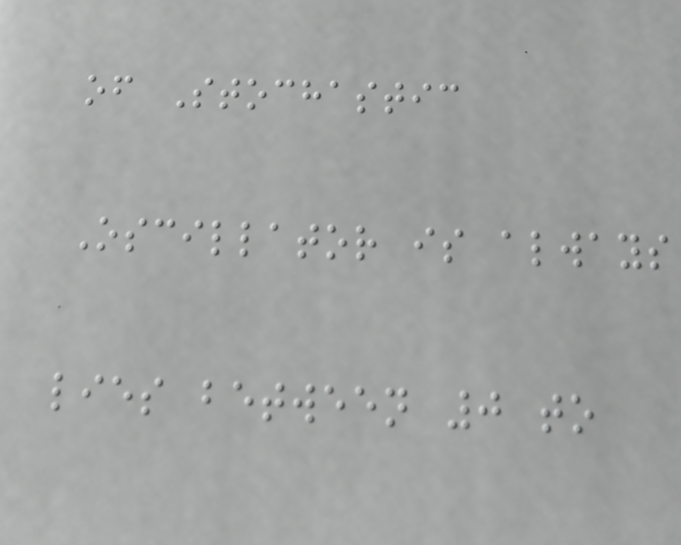of Stochastic
Oscillator is always
lies between 0 to
